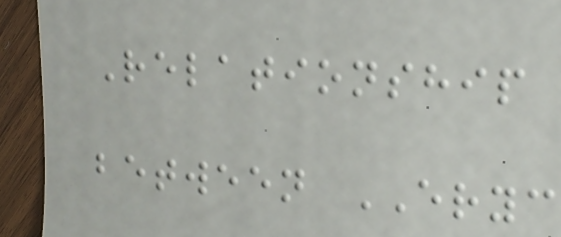Relationship
between ERYC
